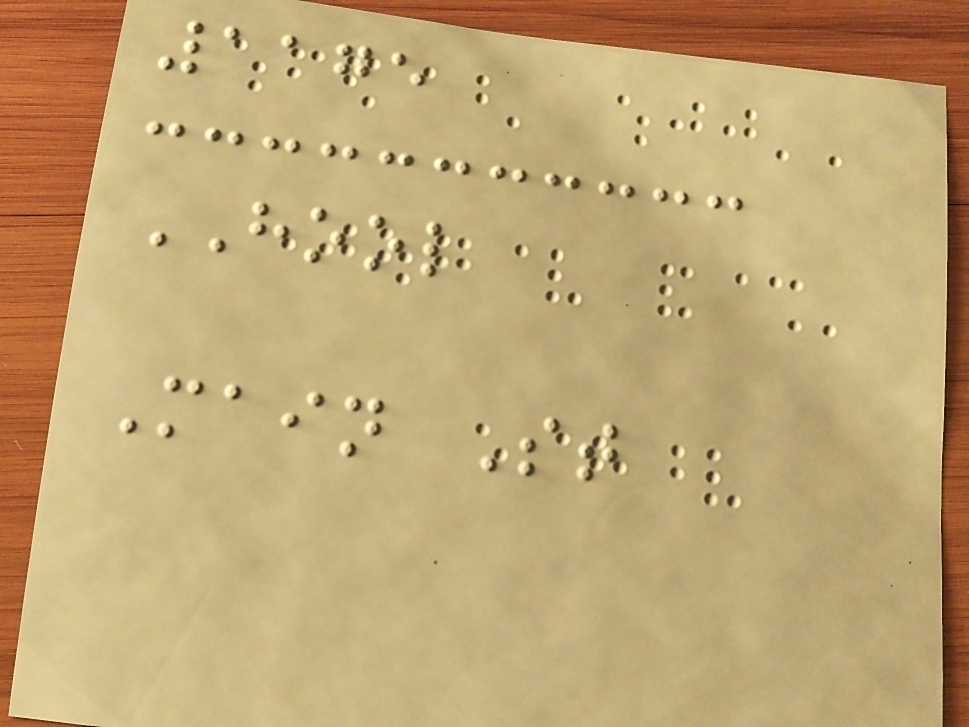1175
HOOL
Main St
